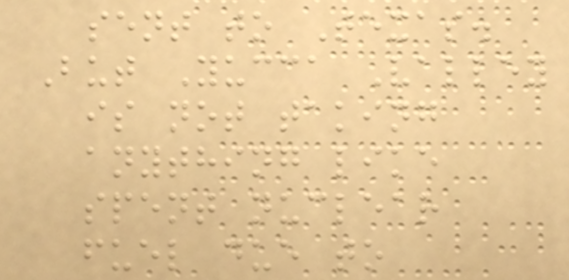sent to Texas.
But Yucca Valley
is not taking
anything like
spent nuclear
fuel due to
